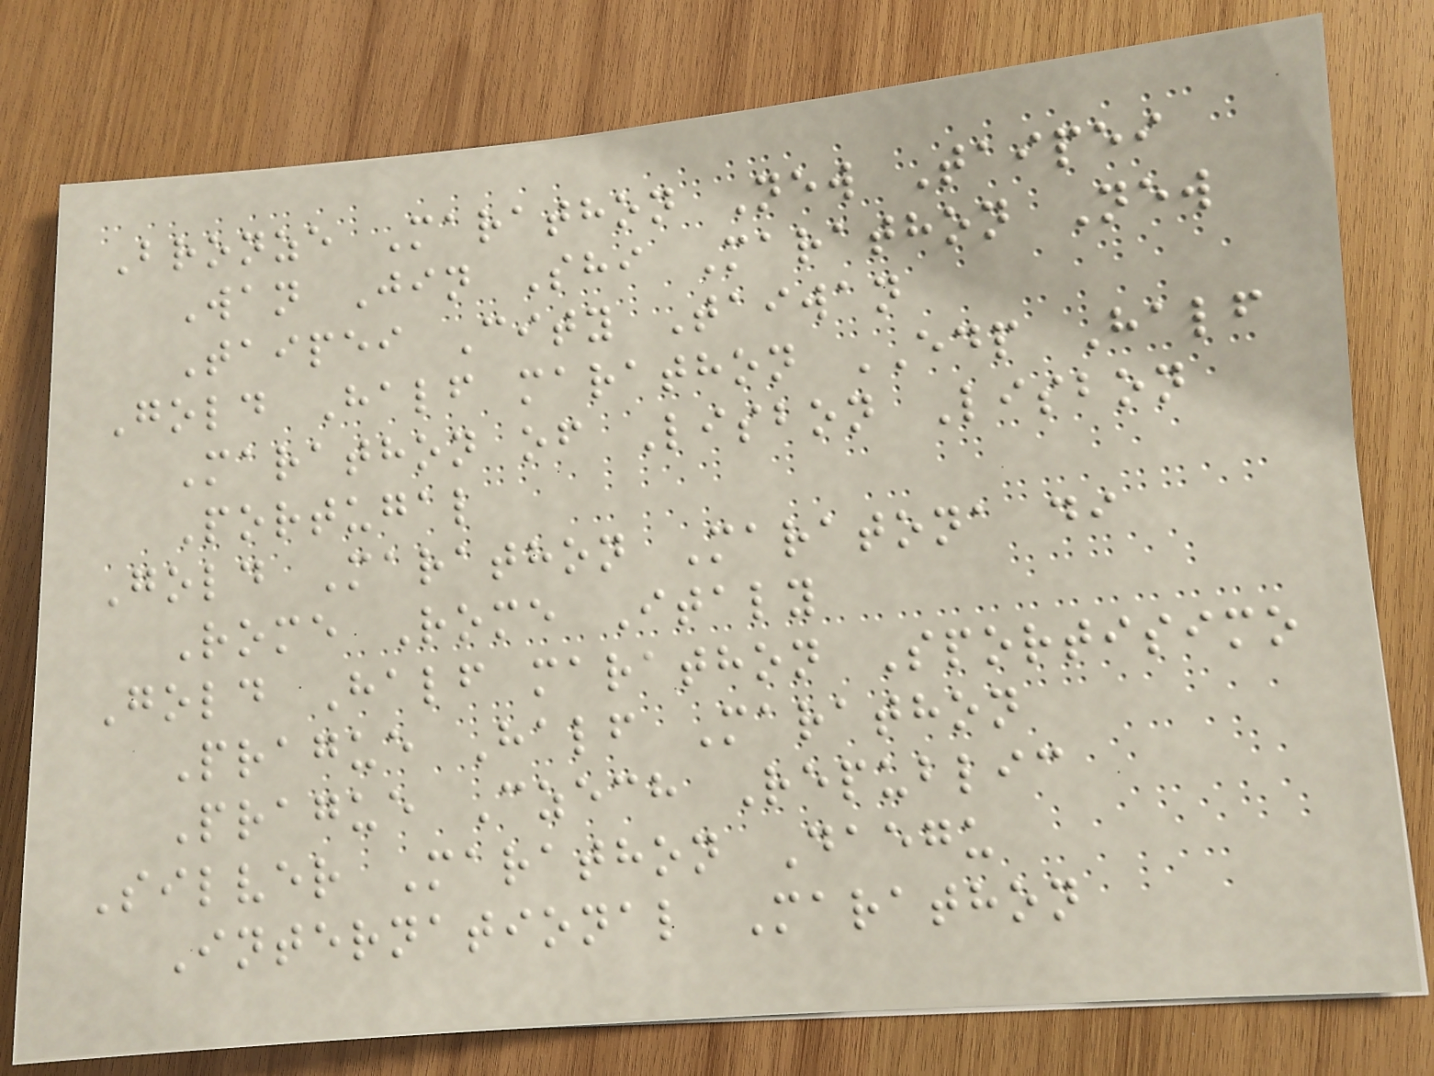Bronze Marathon New Taipei
Wan Jin Shi Marathon New
Taipei City Taiwan
Gold Half marathon EDP Half
Marathon of Lisbon Lisbon
Portugal
Gold Marathon Maratona di
Rome Rome Italy
Gold Half marathon Sportisimo
Prague Half Marathon
Prague Czech Republic
Silver Marathon Daegu
International Marathon
